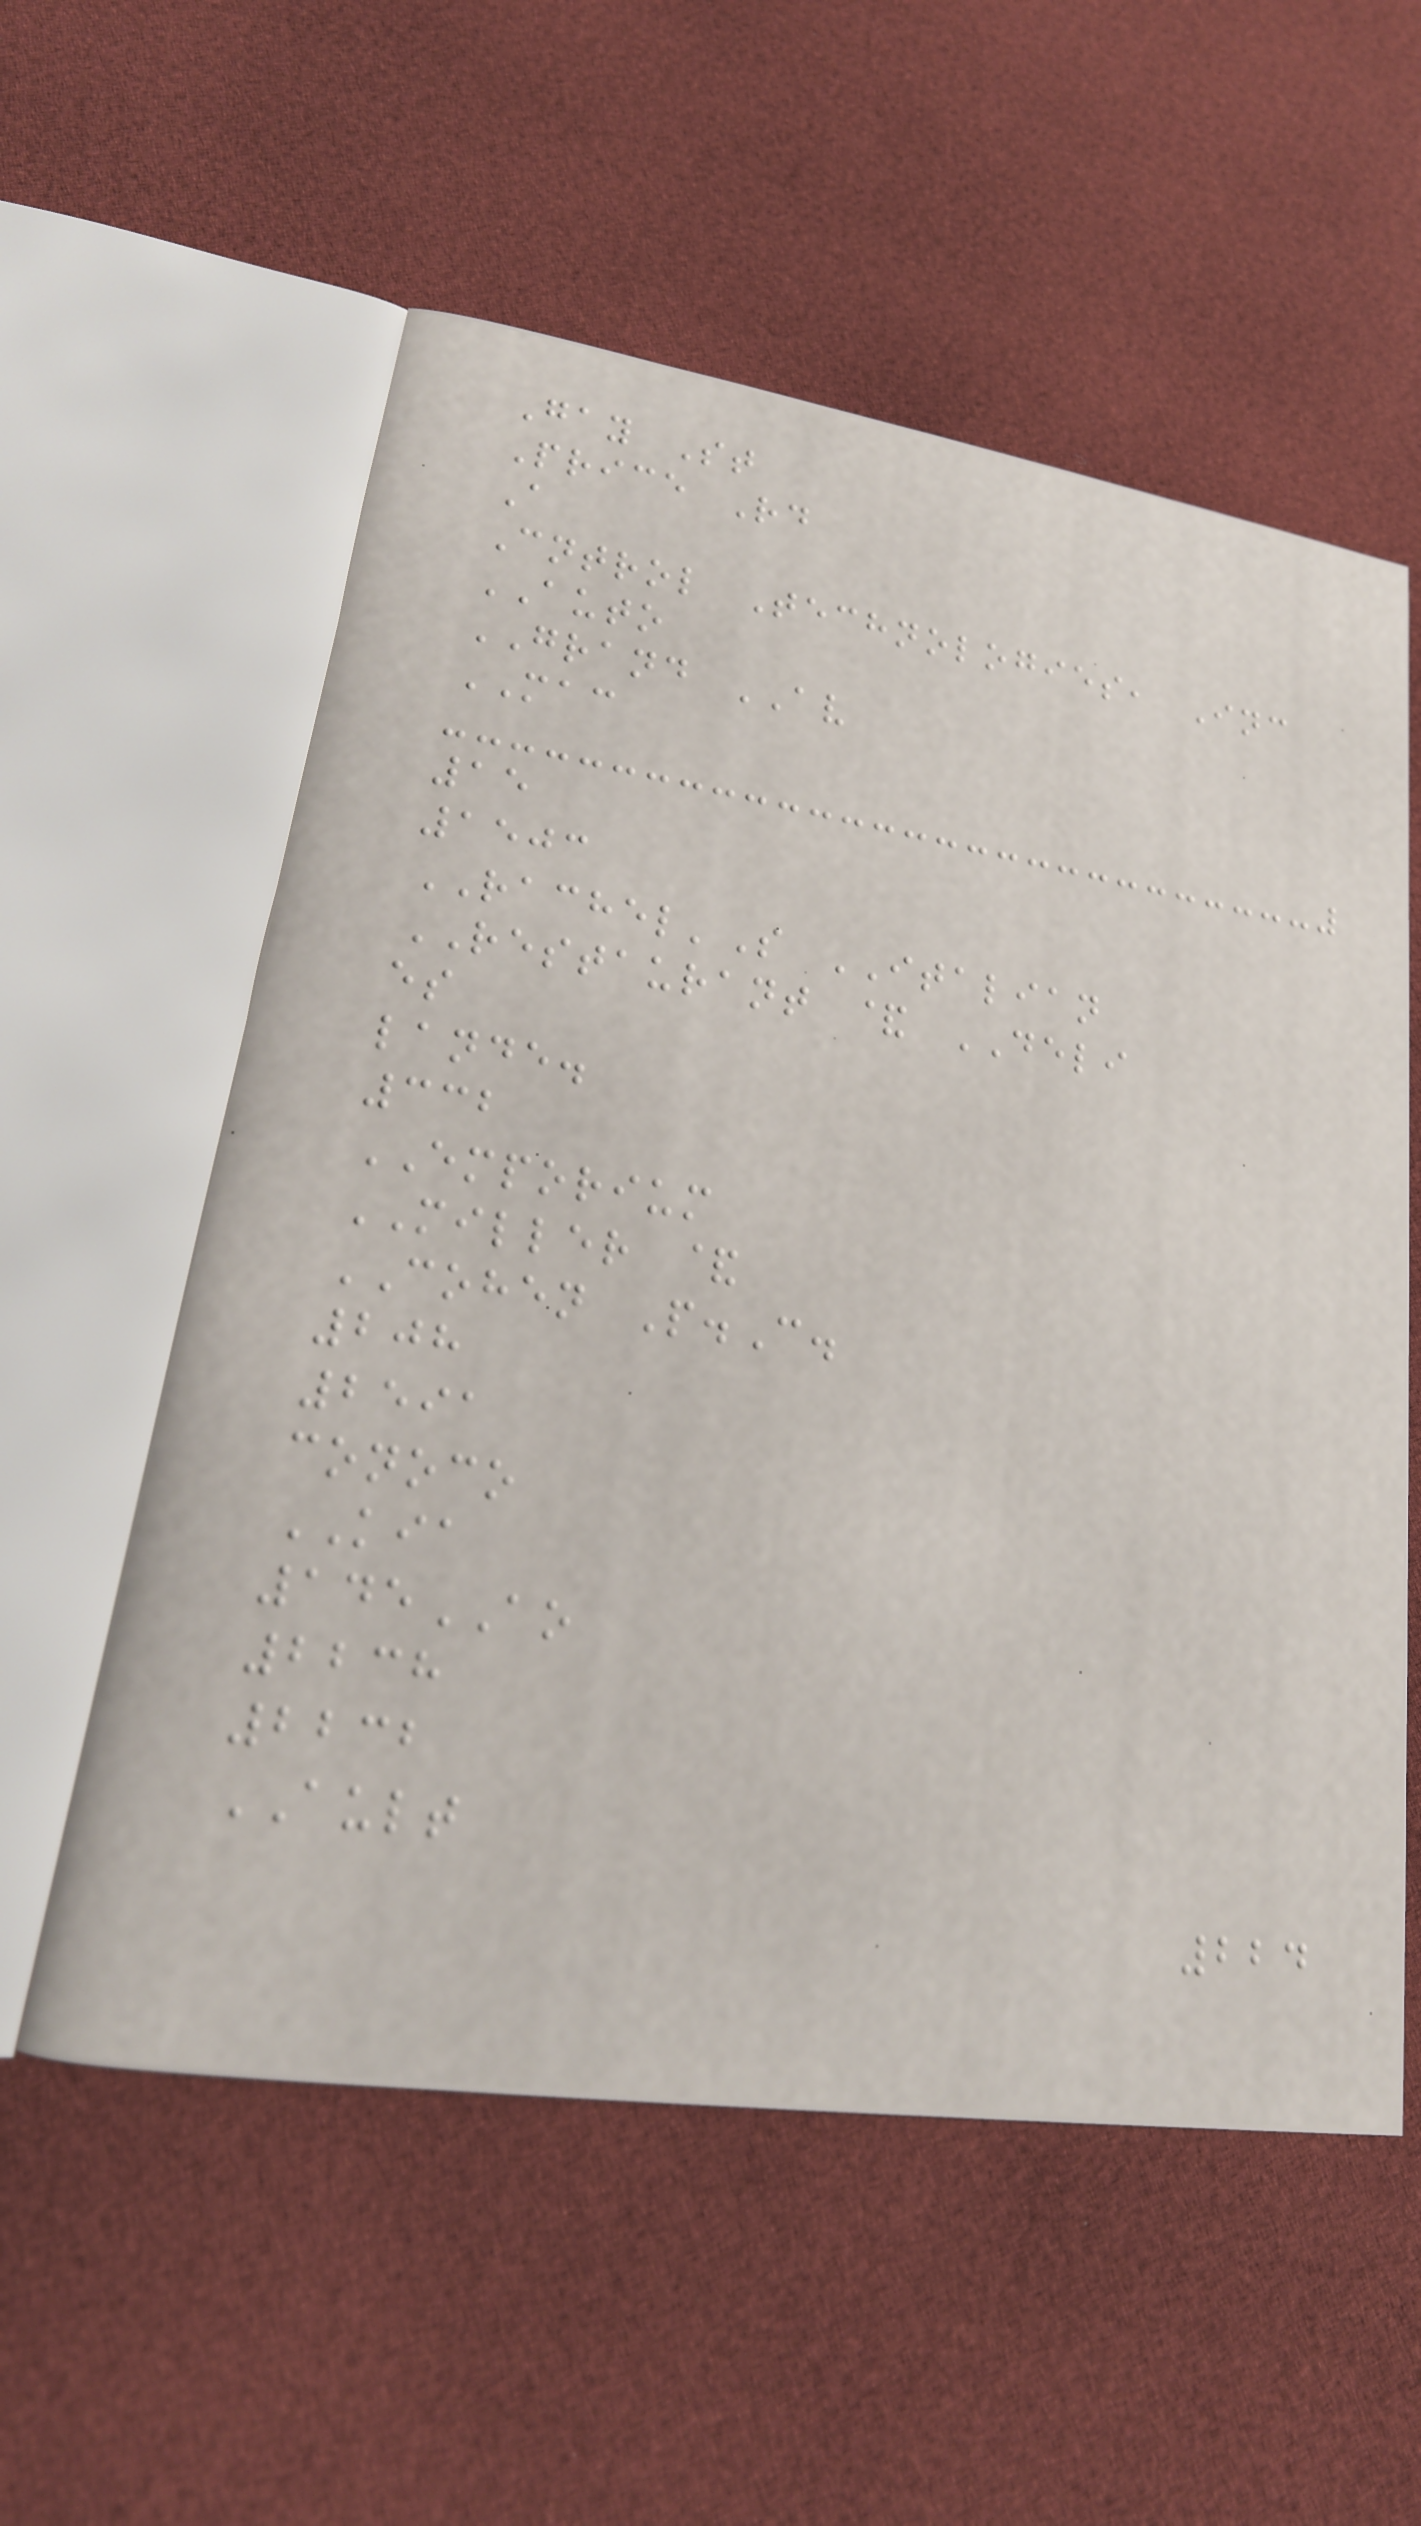Gay St
Price Rd
A
Cntrol Technologies, Inc
AUTO
GRAND AV
MAC
15
1503
RACHEL'S ITALIAN
RESTAURANT & DELI
es
lande.
332
EMPORIUM
MILLER &
COHEN P.C.
208
2591
conoco
KIA
145AO
2238
2232
AULT
224
